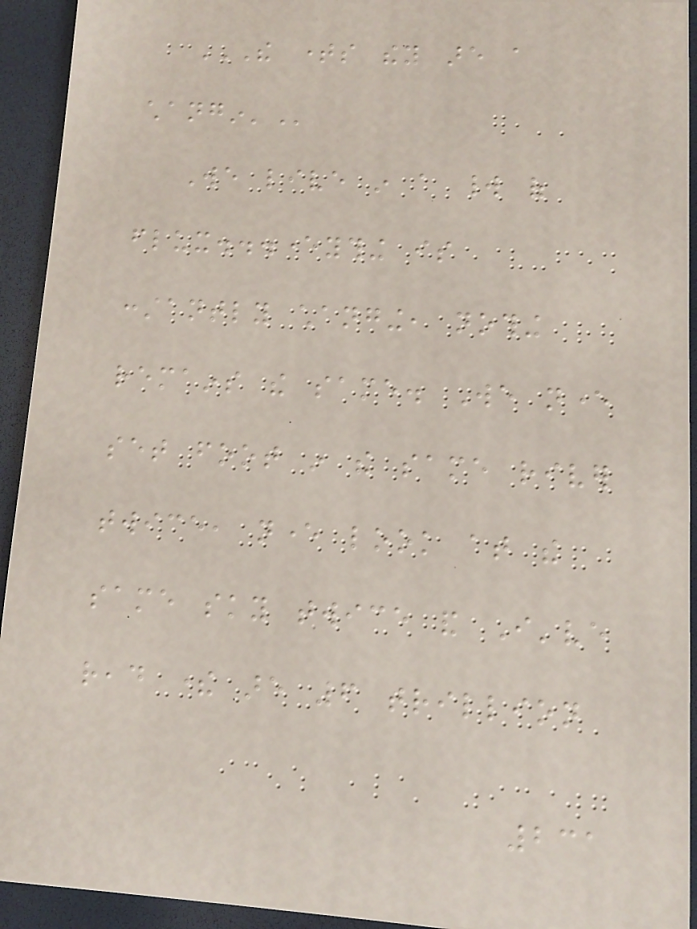THE TIMES THEY ARE A
CHANGIN'
We live in a world of
flux...everything is
constantly changing, nothing
remains the same. We never
set foot in the same river
twice, never look at the
same sky twice and I've
read there are 6 trillion
231
